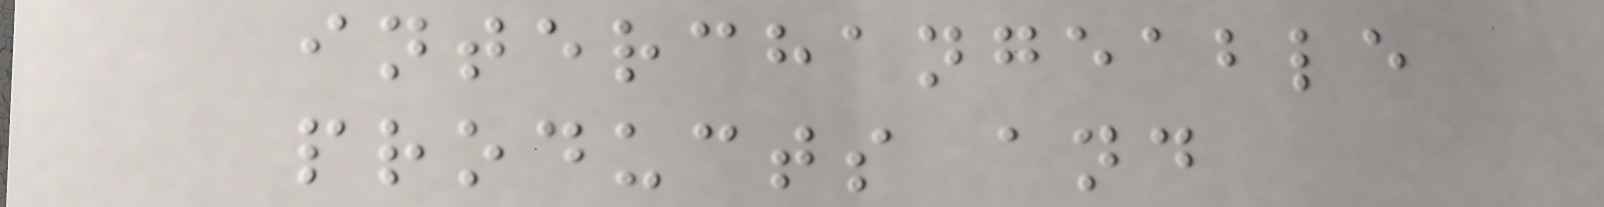interchangeable
products and
